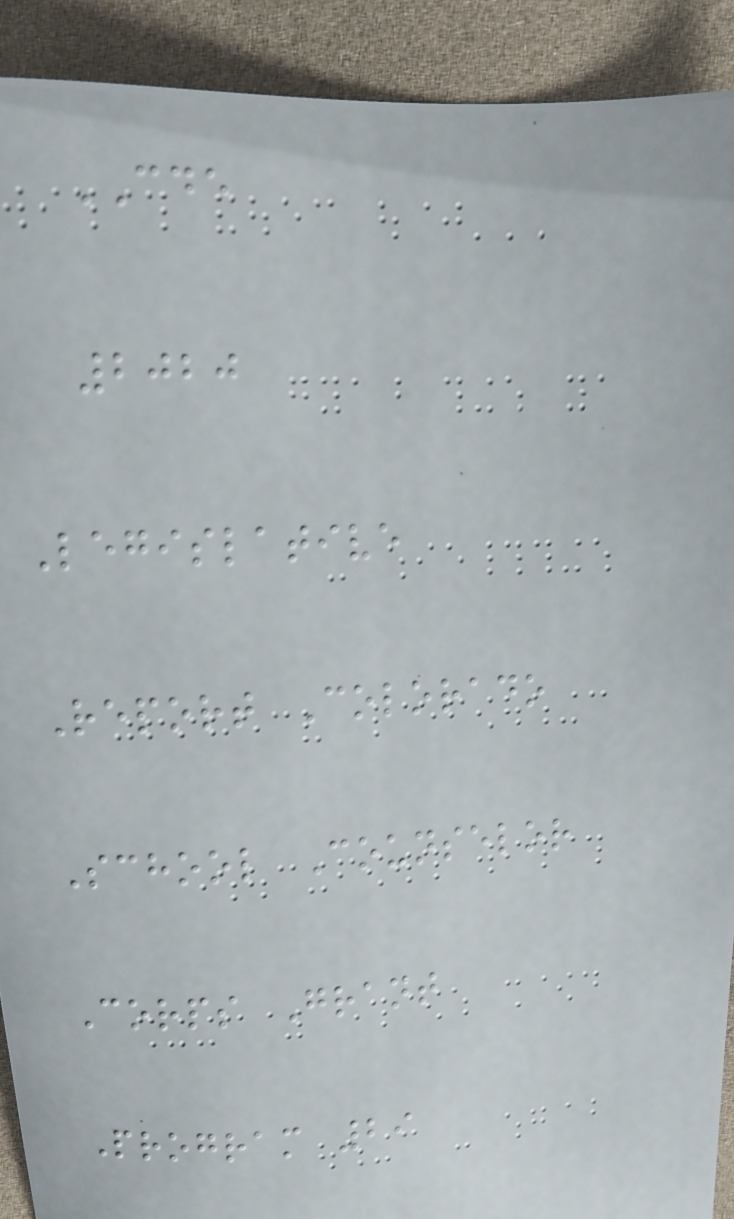CDE
2020
Legislative
Report Colorado
School Counselor
Corps Grant
Program 29
